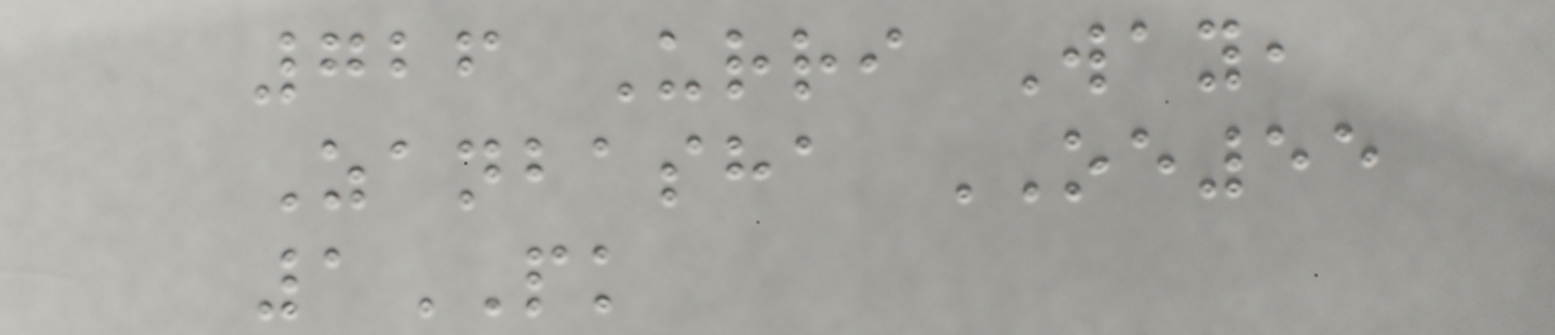726 Urri Way,
Zanbasha OE55
1PK
